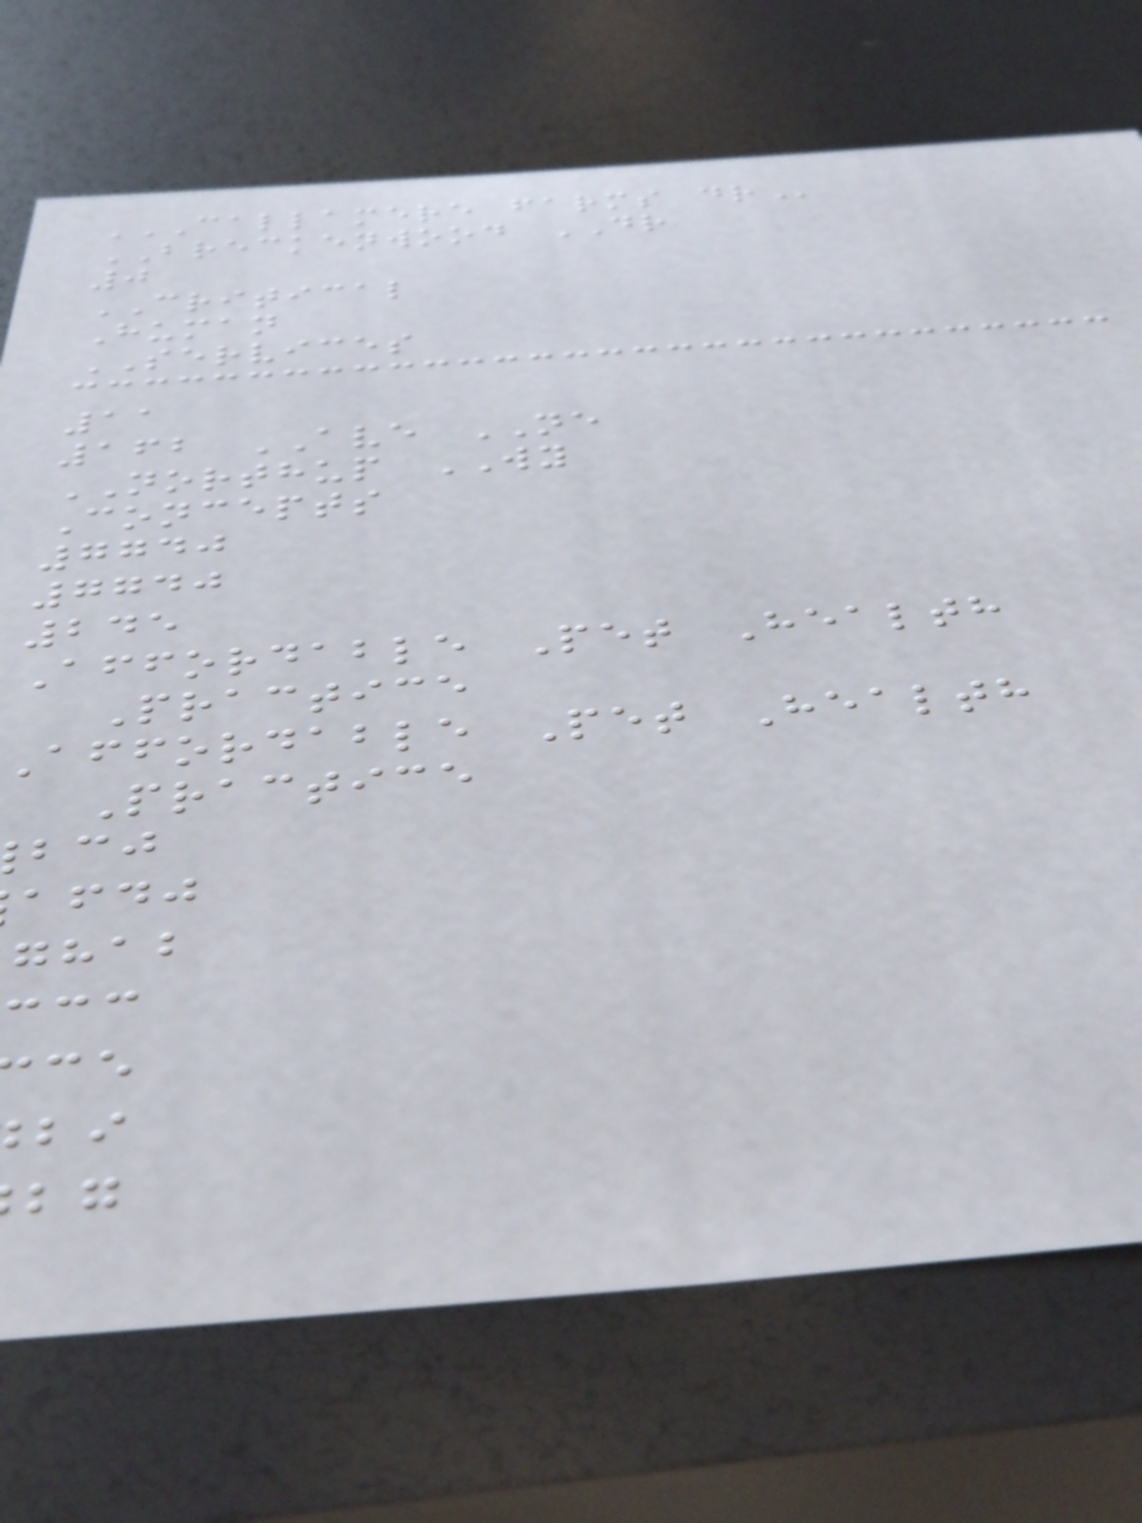CALLAMERE FARMS DR
BRECKENWOOD DR
0
CRITICAL
Human
SERVICES
11
162 AVE NE
NORTHUP WY
Concepts
7740
7740
245
Affordable Pet Health
Practice
affordable Pet Health
Practice
afdj
ghab
